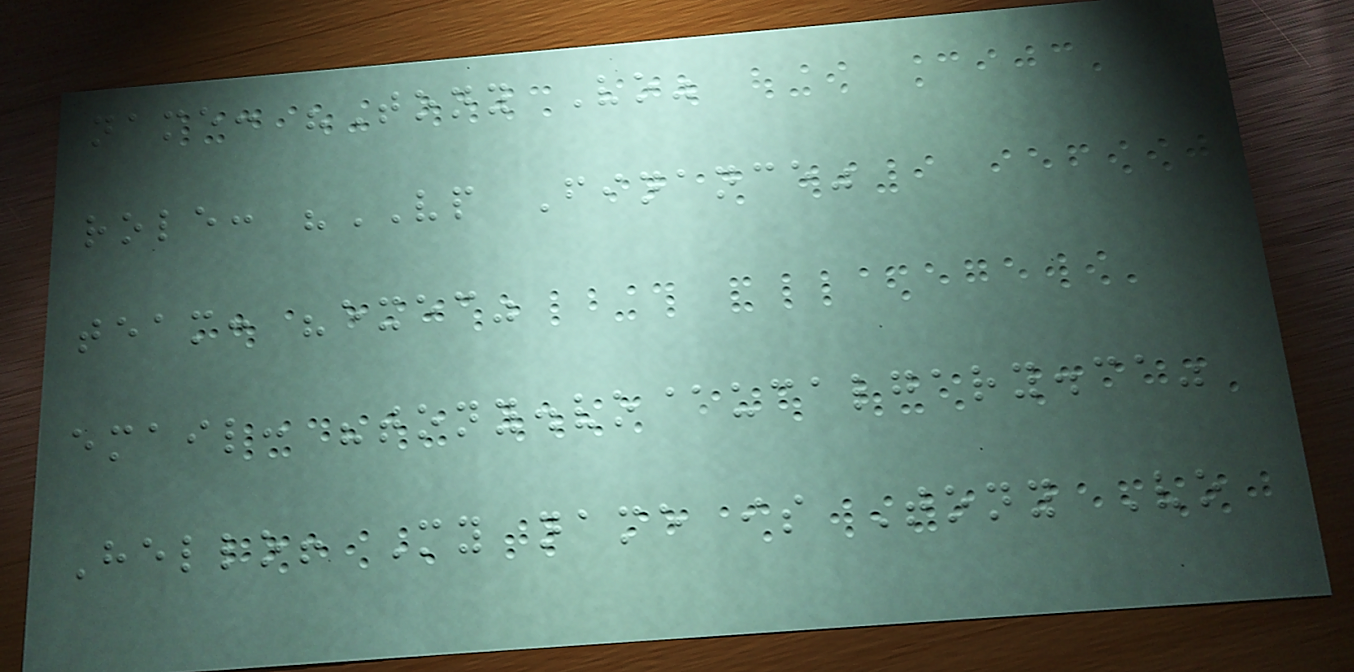name: "Tony Vo"
role: "VP Finance"
team: "exec"
email: "tony.vo@ucalgary.ca"
Hello! My name is Tony Vo
